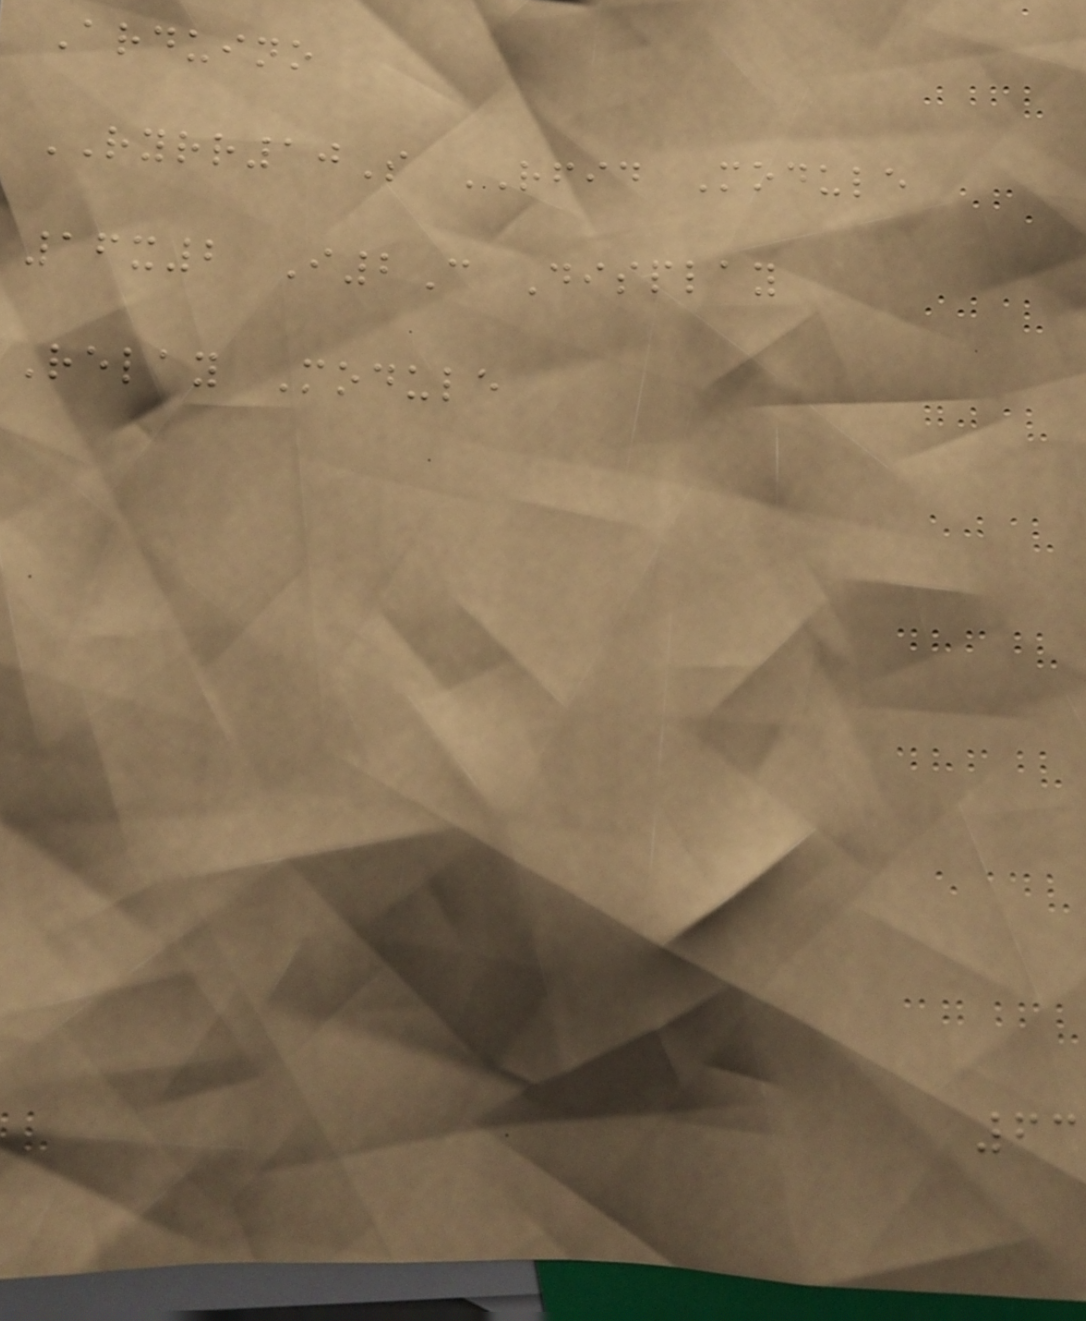Arduino
RYRR10S RFID Module
16x2 I2C Display
Relay Module
63
